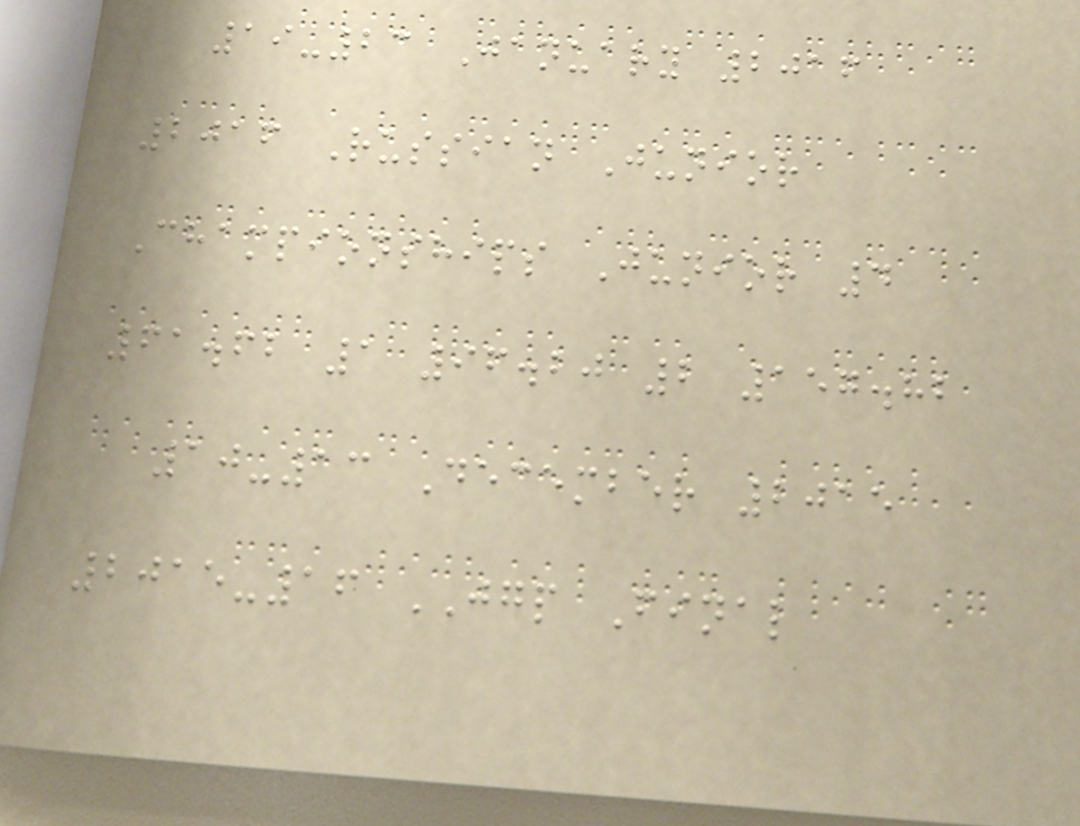19-23 January 2016
2016 Russian Junior
Championships Junior 4
61.62 1 96.20 2 157.82
10-13 December 2015
2015-16 JGP Final
